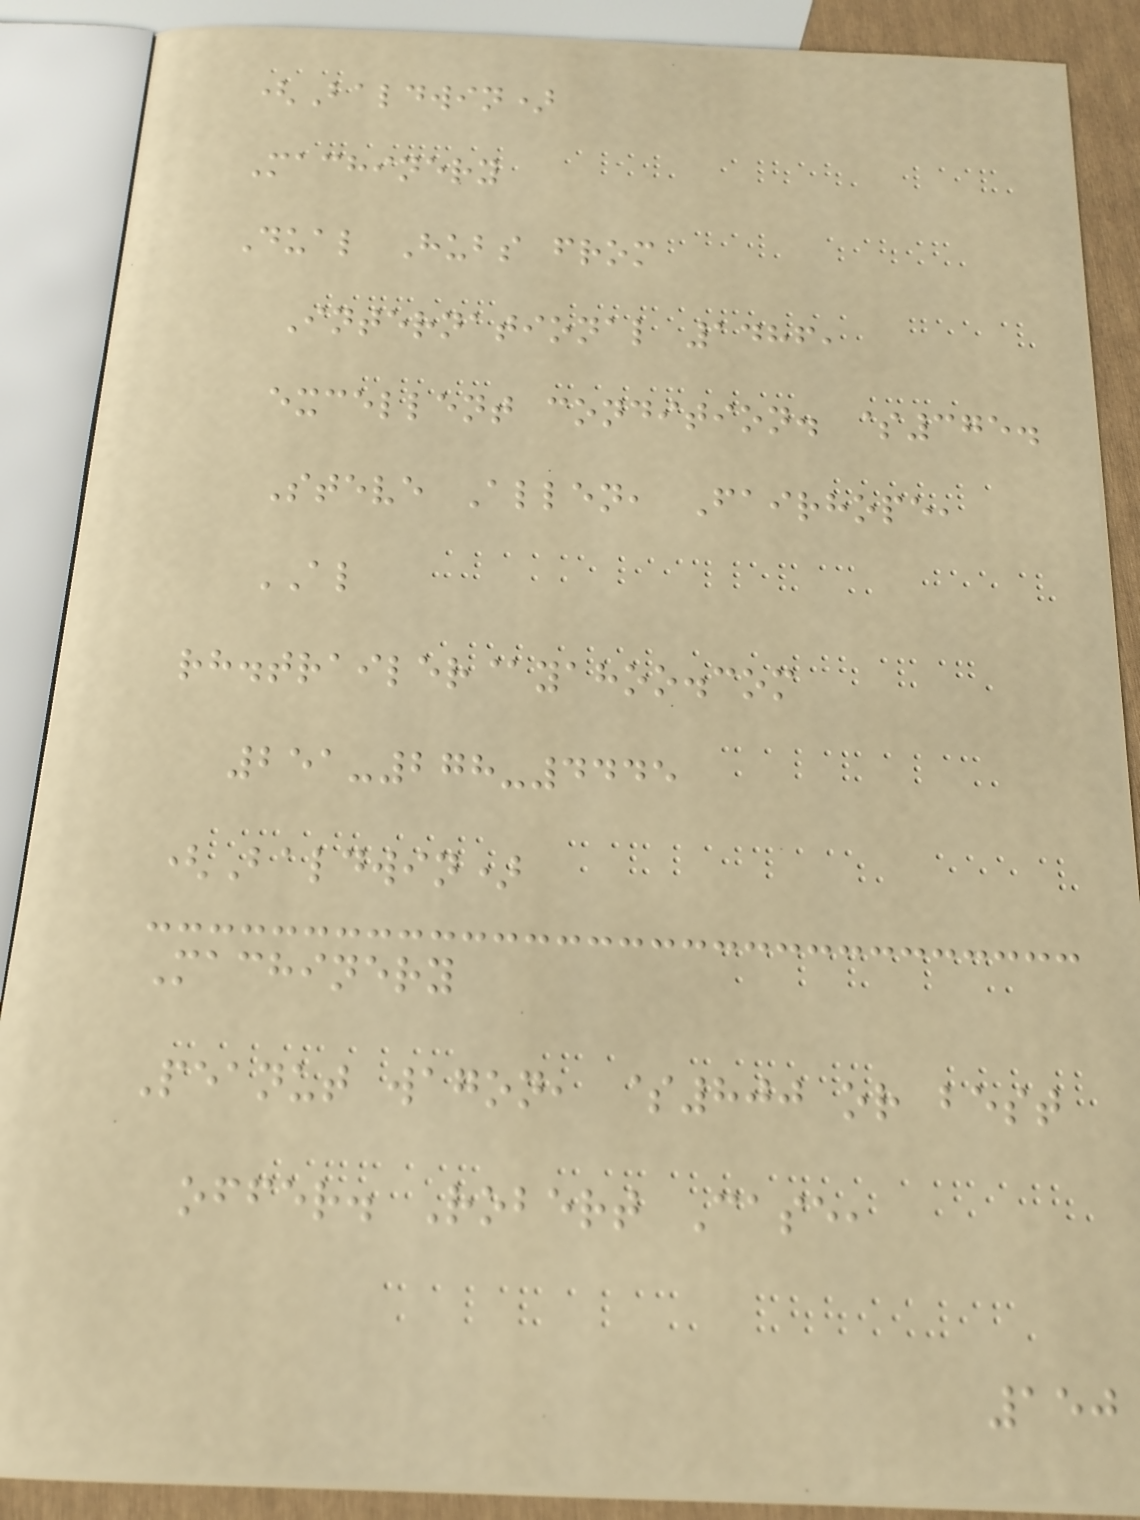(Baldwin)
Machinery
Dual Hubs from
International 1486,
excellent condition. $375.
Steve Allen, Fairhope,
AL
rh.trailer@yahoo.com
251-278-4445
(Baldwin)
Machinery
Peanut wagon, $800 or best
offer. Robert Case,
150
